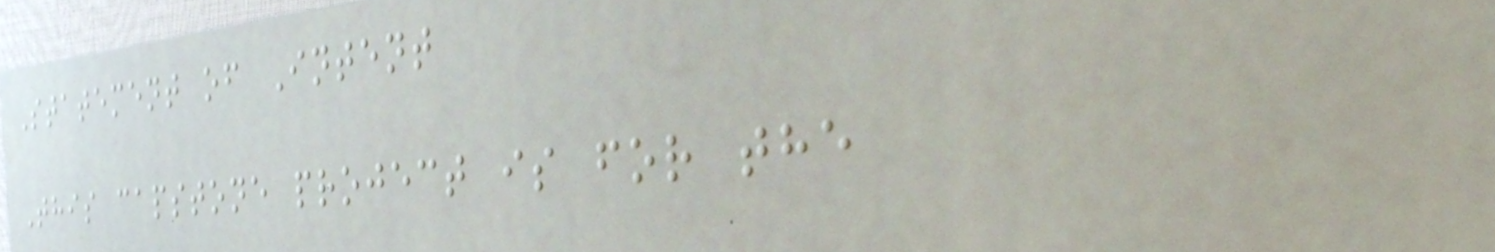Statement of Intent
This capstone project is for the
